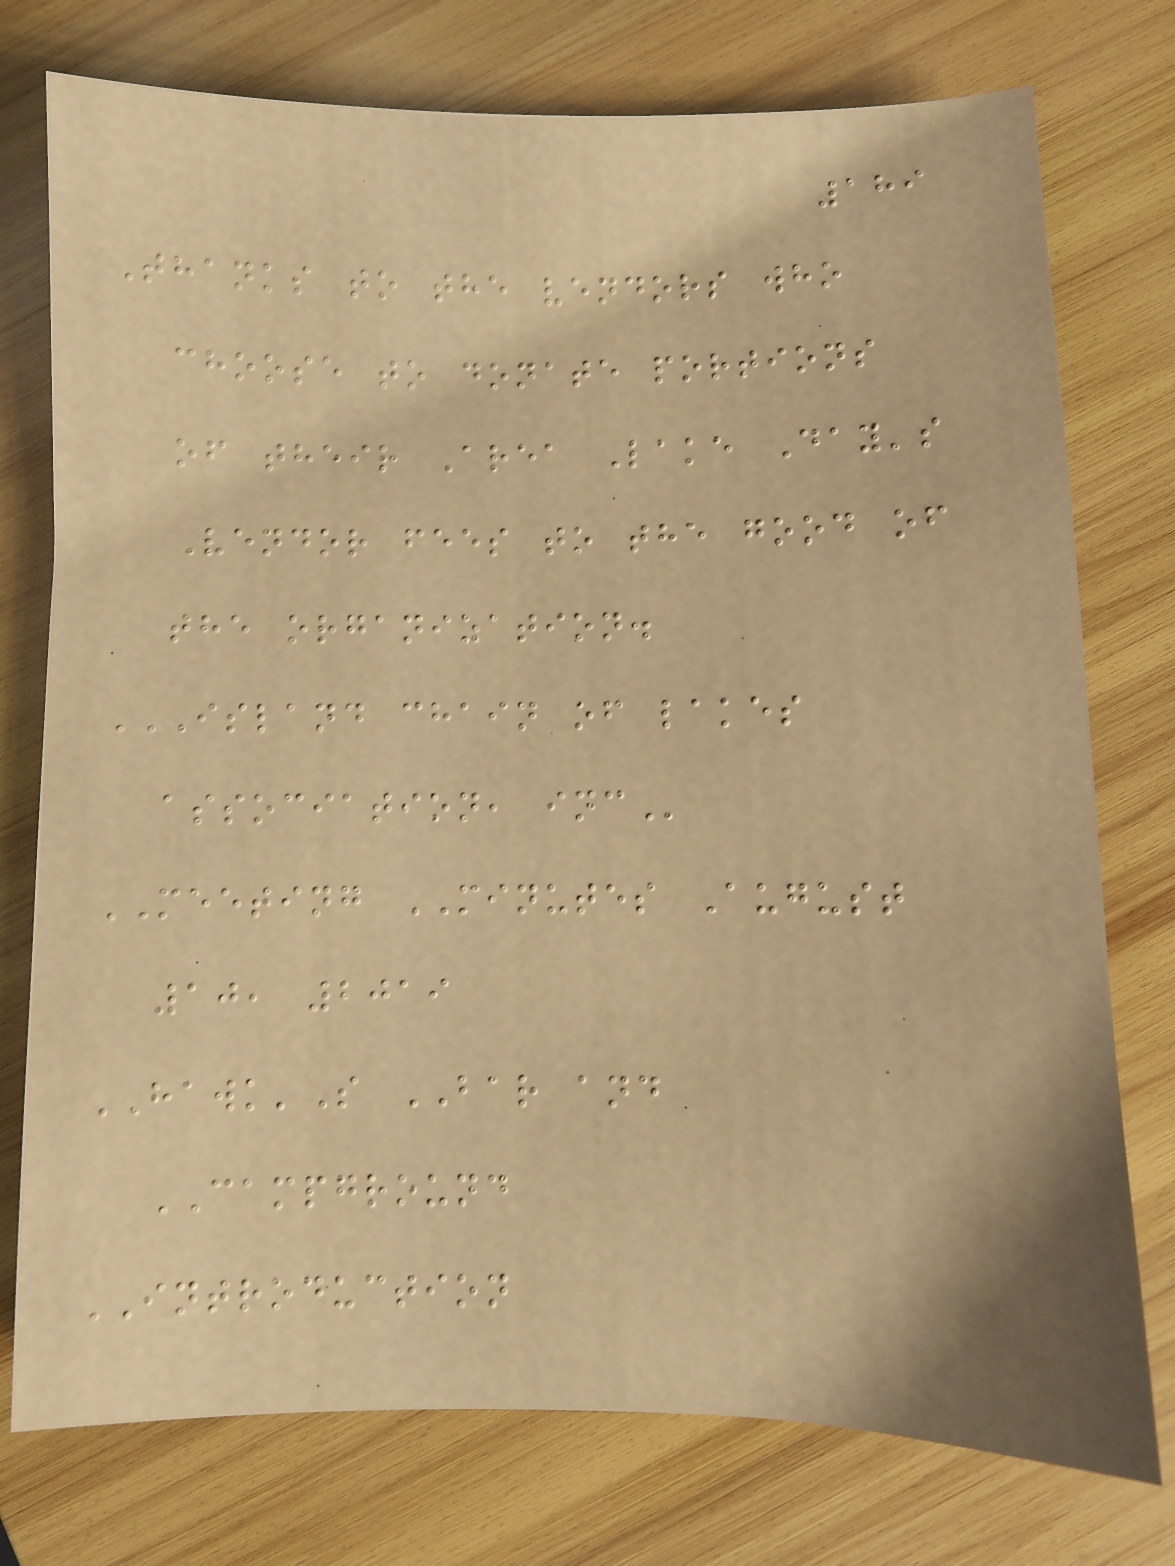189
Thanks to the vendors who
choose to donate portions
of their Area Lake Day's
Vendor fees to the good of
the organization.
ISLAND CHAIN OF LAKES
ASSOCIATION, INC
MEETING MINUTES August
10, 2019
HAWK'S BAR and
CAMPGROUND
INTRODUCTION
